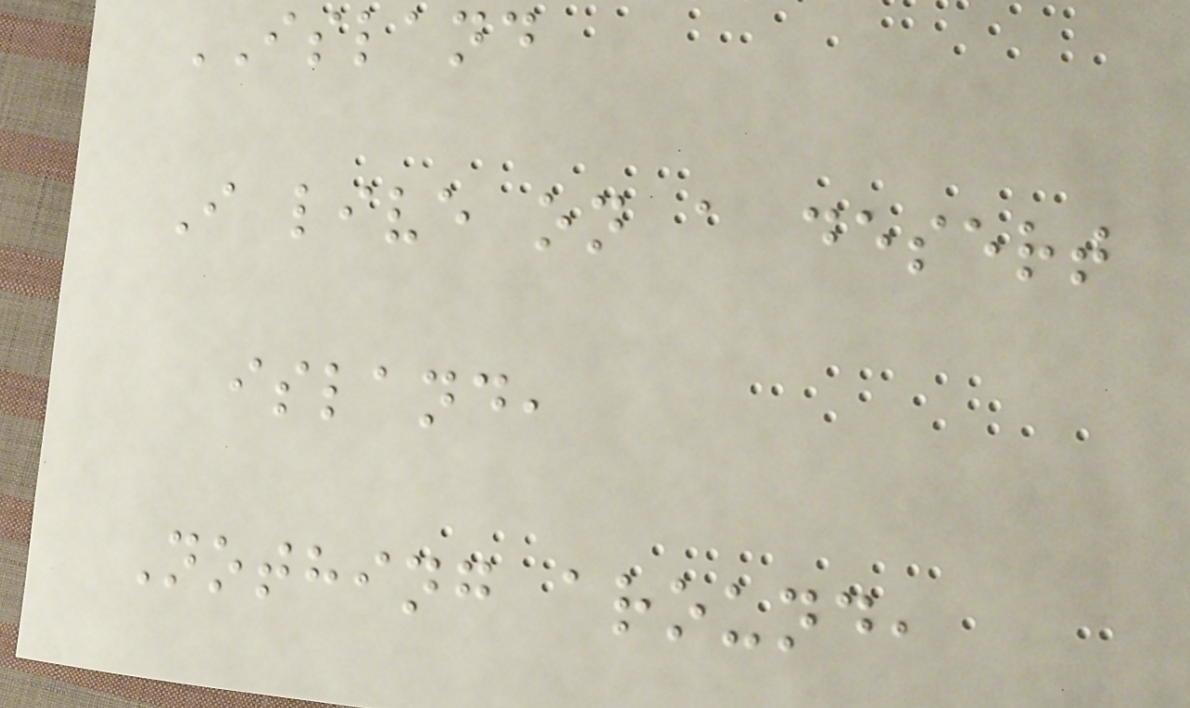ISLAND
I live on a desert
island,
Nothing around,
